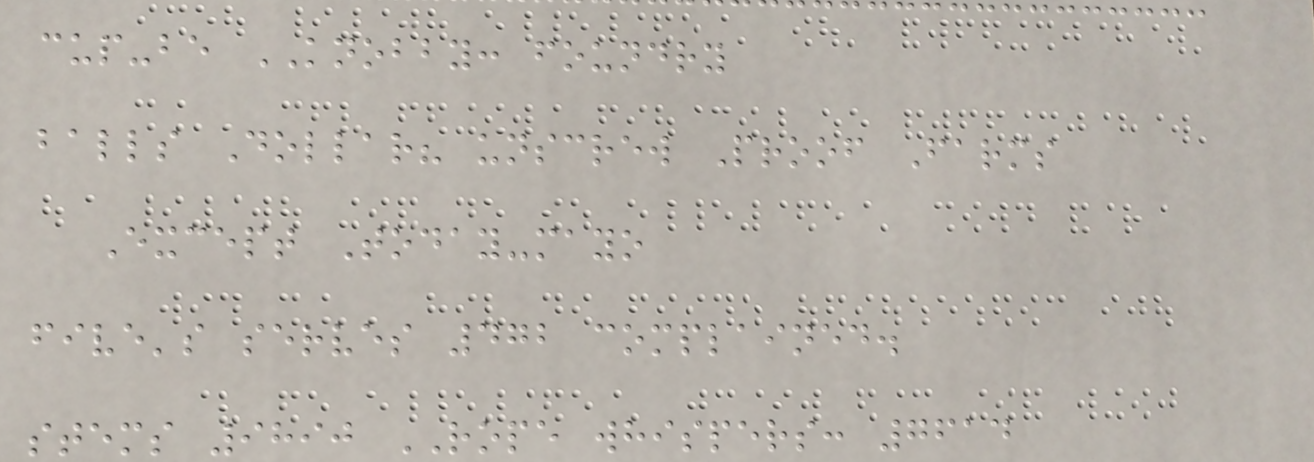cup-be KNOBBY: foundry
balls Dollar? unscrew Proof Farms
Except Today-mayo
five's serves 472 complained.
stems 9890 ROPE whispers: 7614
